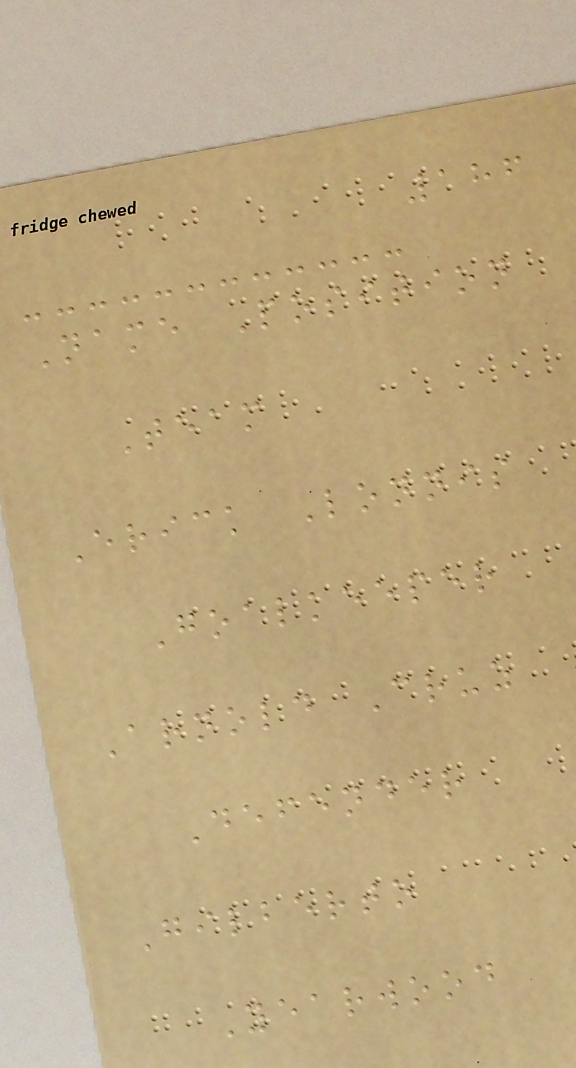186
Name Position
Team
Erick Lonnis
Goalkeeper
Arnold Cruz
Defender
Gilberto
Yearwood
